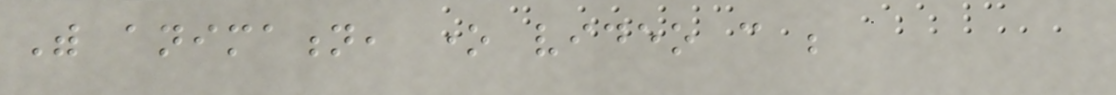With animation, one video can be
